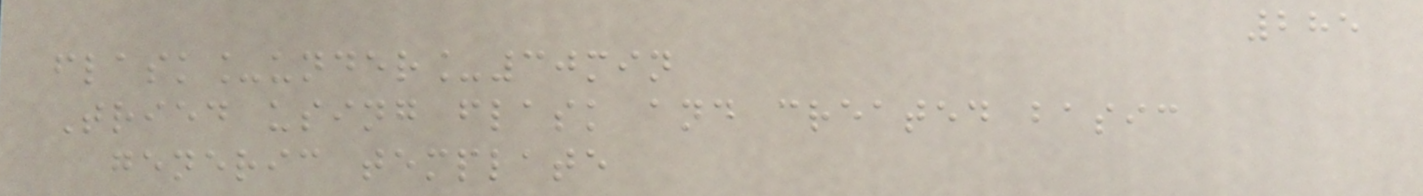285
flask_under_30min
Tried using flask and created basic
generic template
